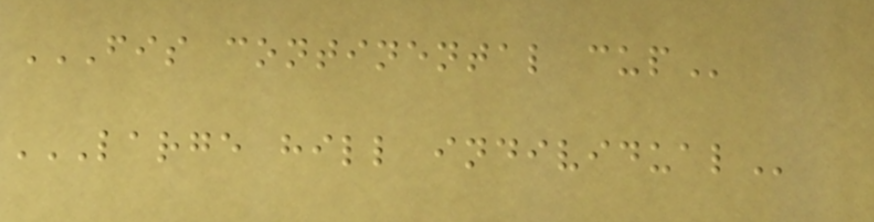FIS CONTINENTAL CUP
LARGE HILL INDIVIDUAL
